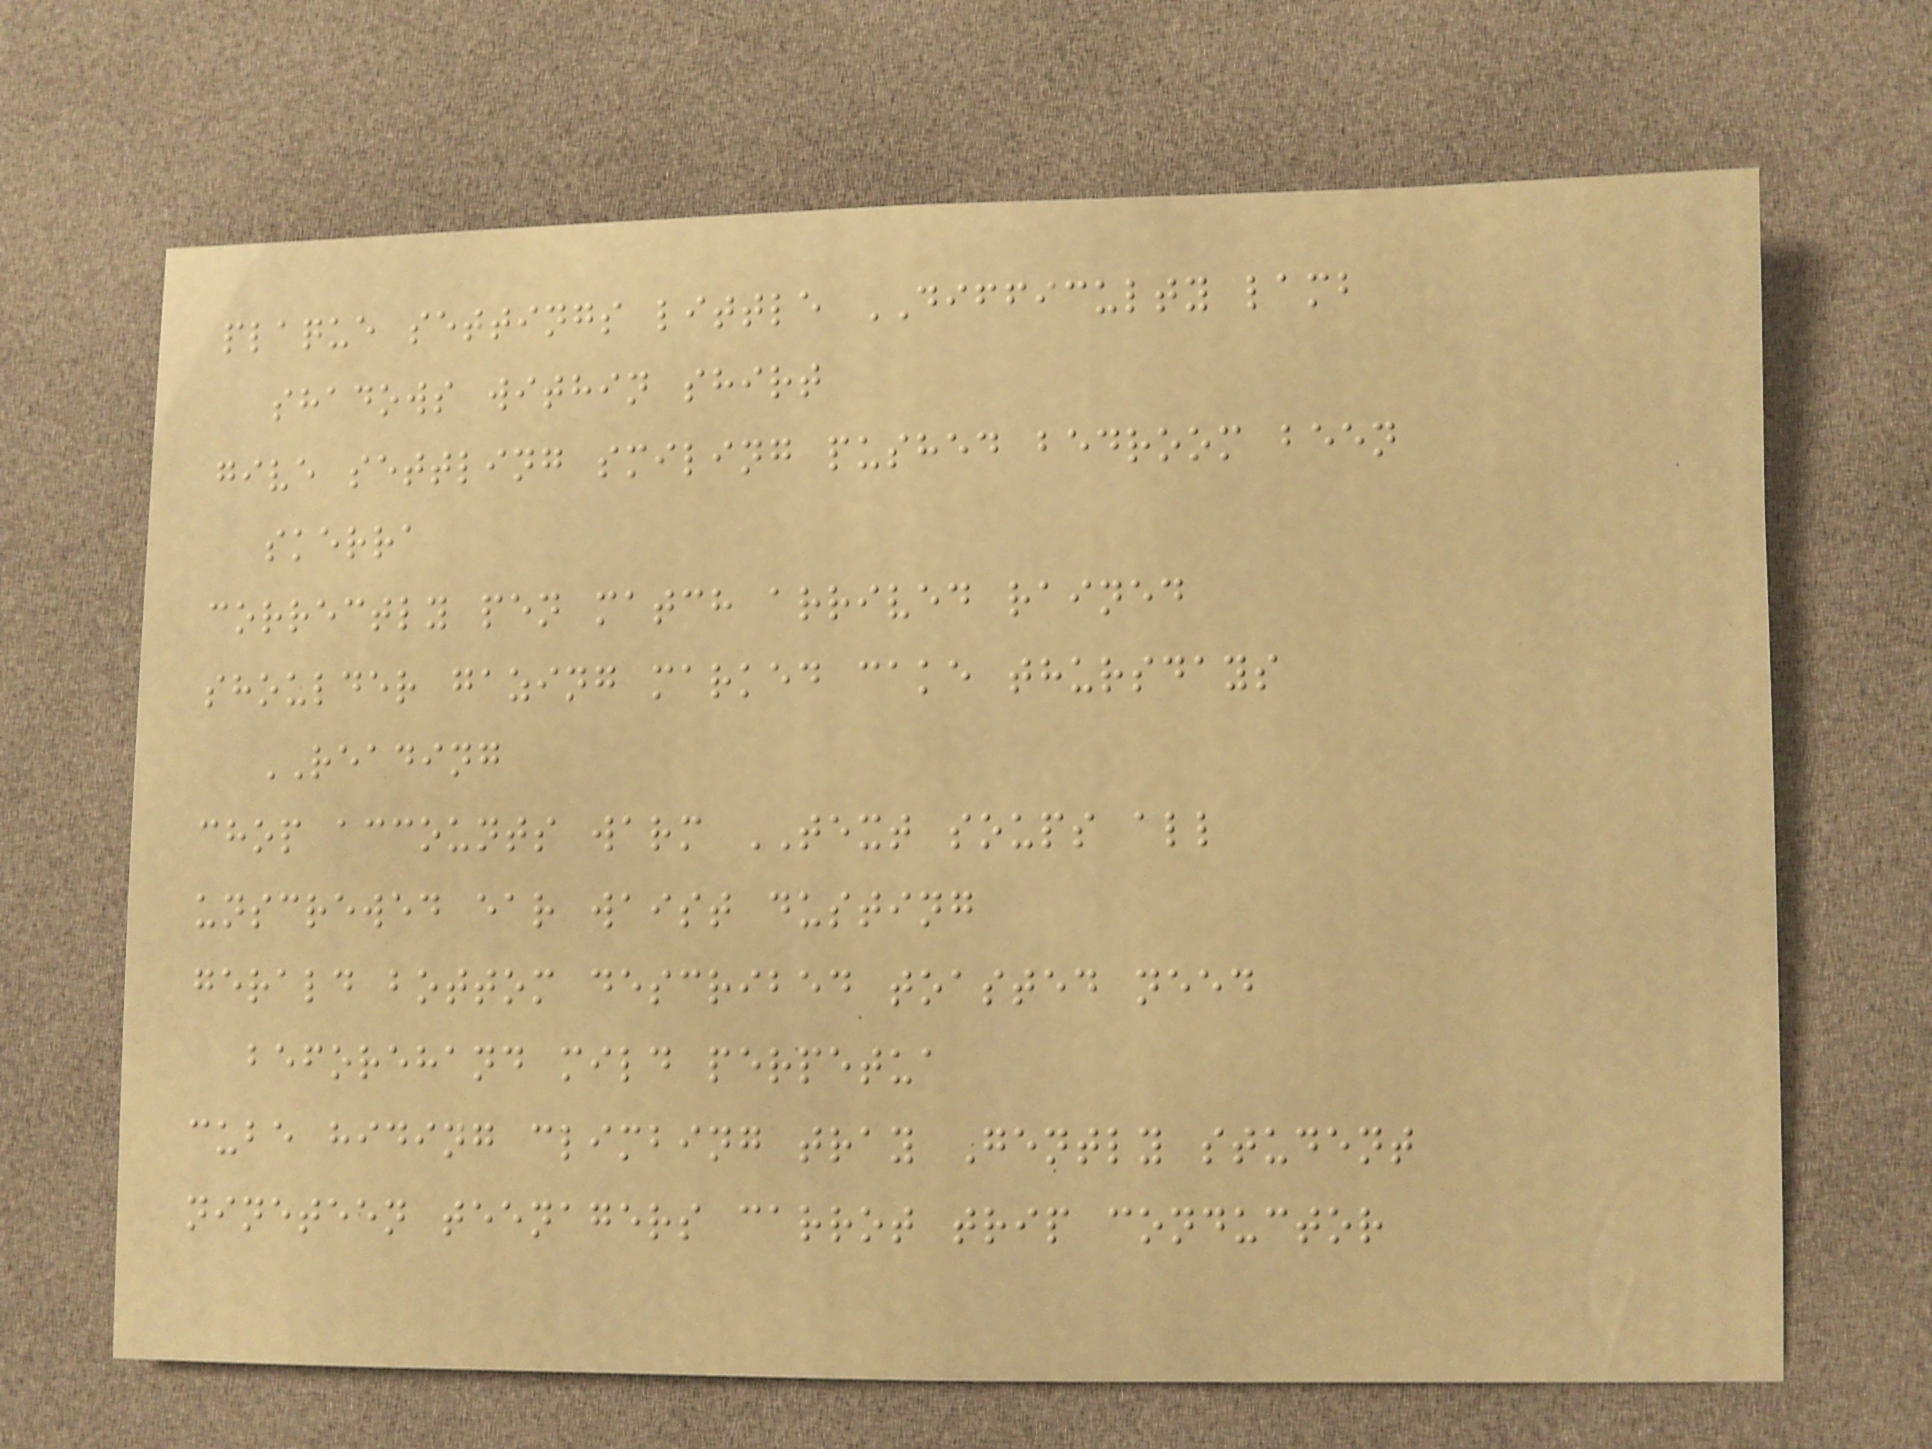plaque settings little DIFFICULTY lamb
shadows within shirt
give settling smiling pushed bedroom been
skerra
correctly pen match arrived rained
shoulder gazing marked cake thursdays
READING
chop accounts warm TEXT soups all
unscrewed ear waist dusting
gerald bottom described toasted need
beforehand mild perpetua
cube hiding climbing tray Gently student
nineteen teenagers carrot trip conductor
